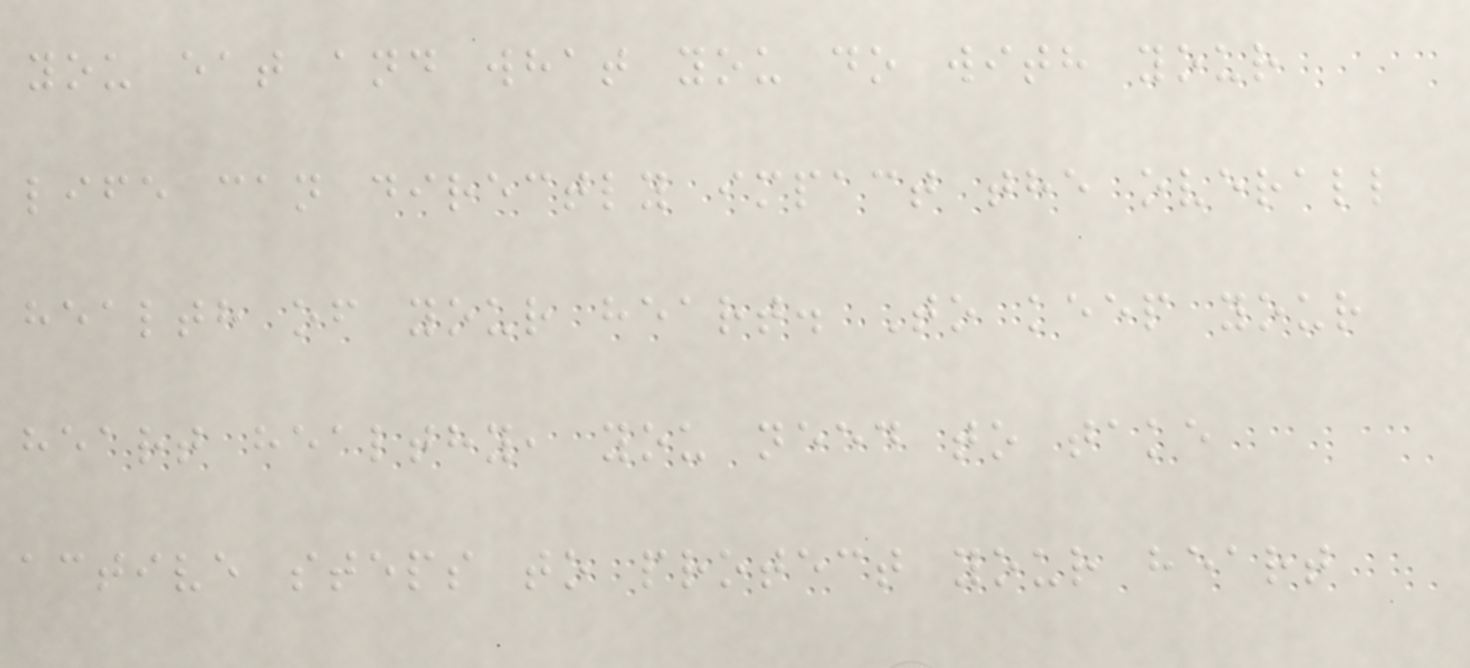you eat and what you do with your
life can directly impact the overall
health of your heart. To keep your
heart healthy, you need to take
active steps to protect your heart
